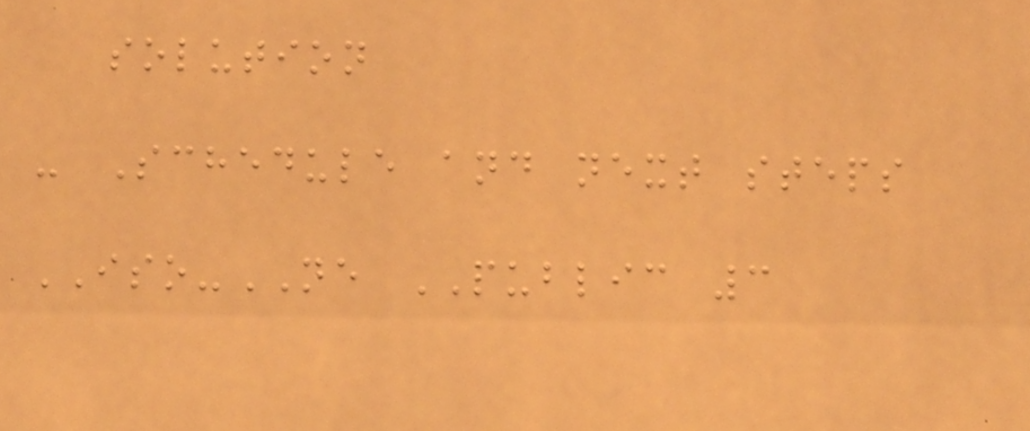solution
- Schedule and next steps
ISO-NE PUBLIC 3
